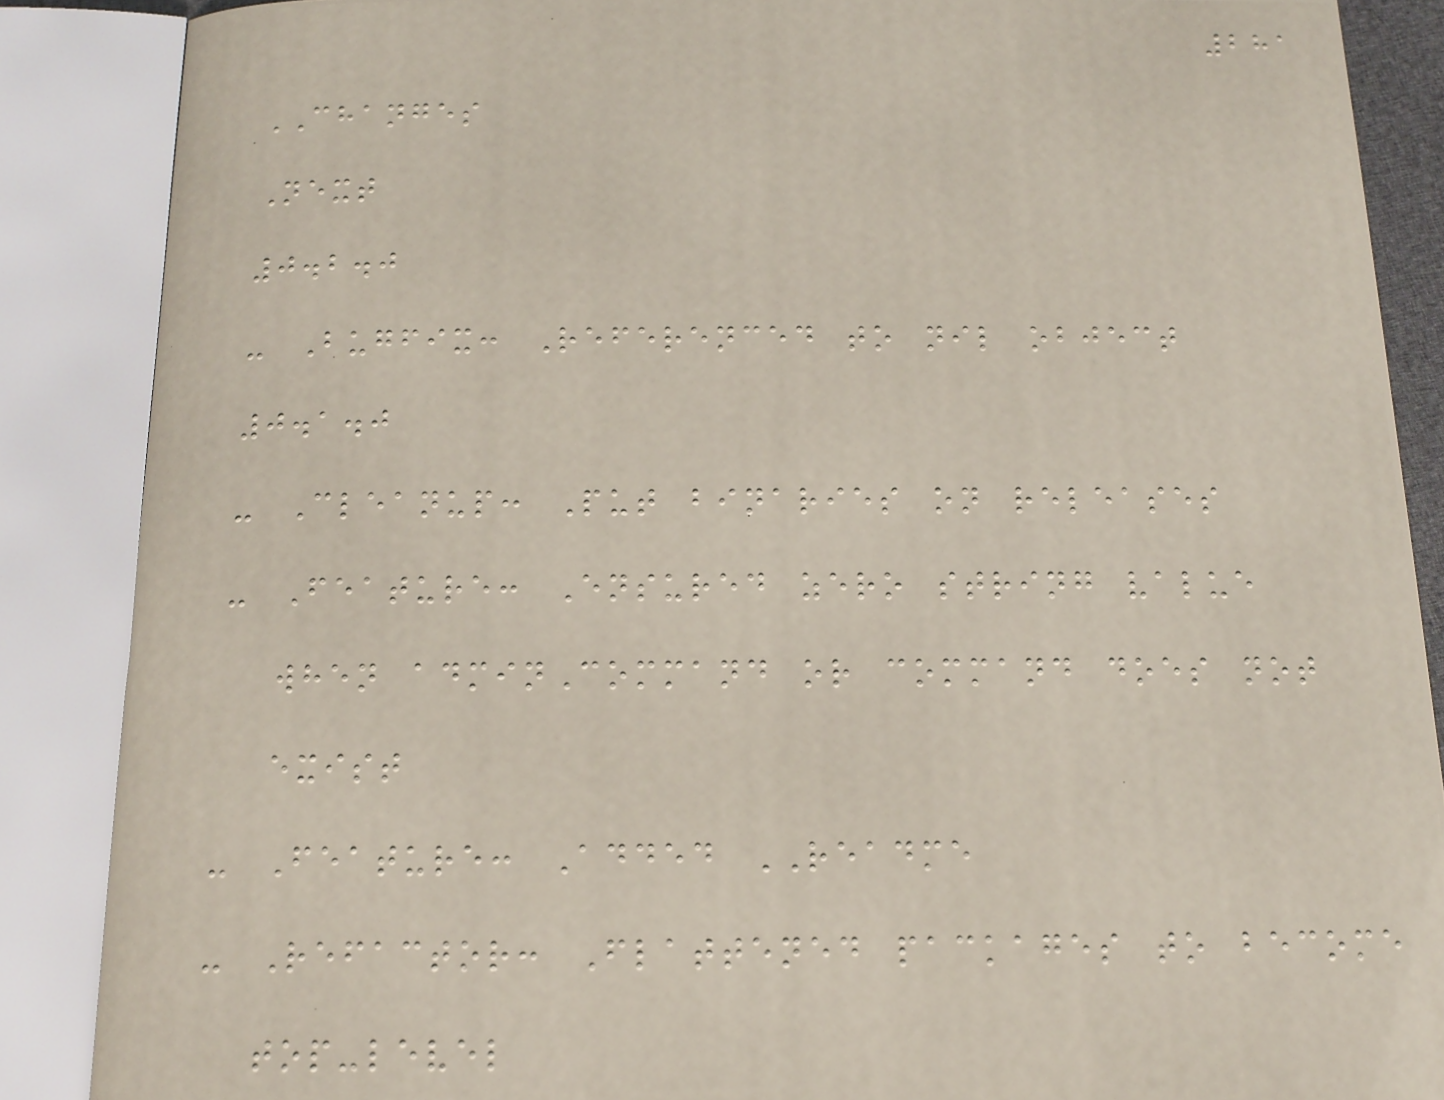281
CHANGES
Next
0.2.0
- Bugfix: Referenced to nil object
0.1.0
- Cleanup: Put binaries on releases
- Feature: Ensured zero string value
when adminCommand or command does not
exist
- Feature: Added README
- Refactor: Flattened packages to become
top-level
